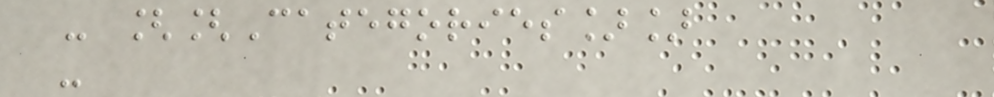- [[Categories]]
-
